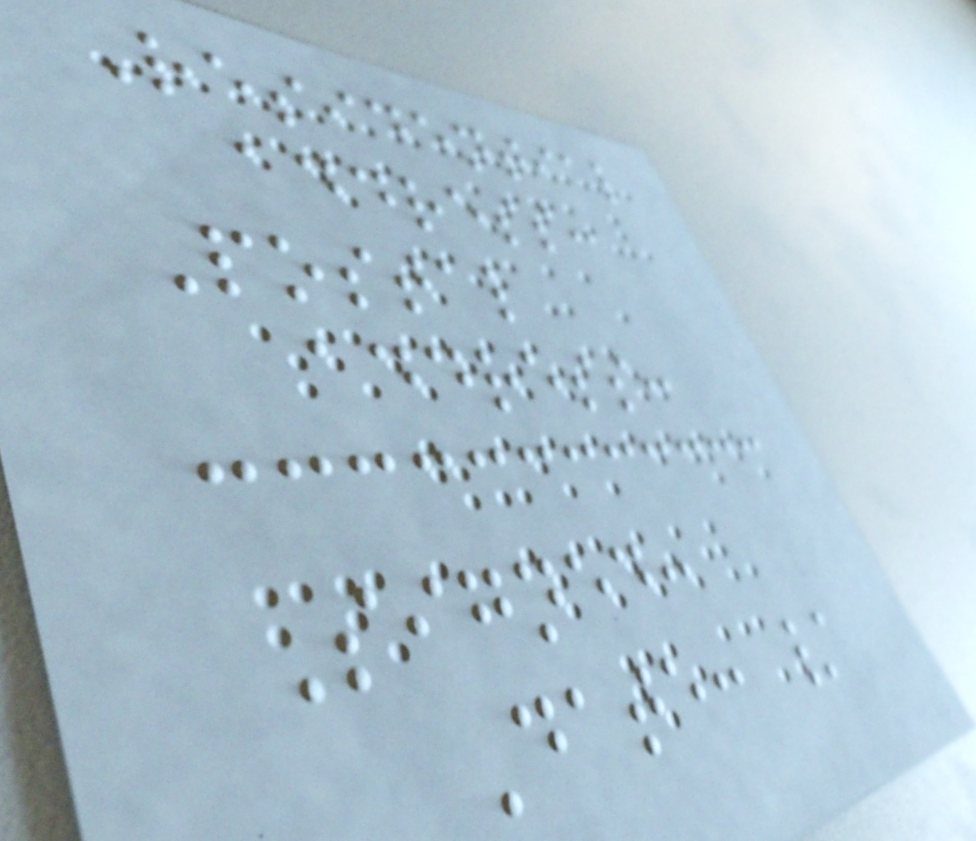Residential
address:
Postal
address:
Signed:
Date: /
